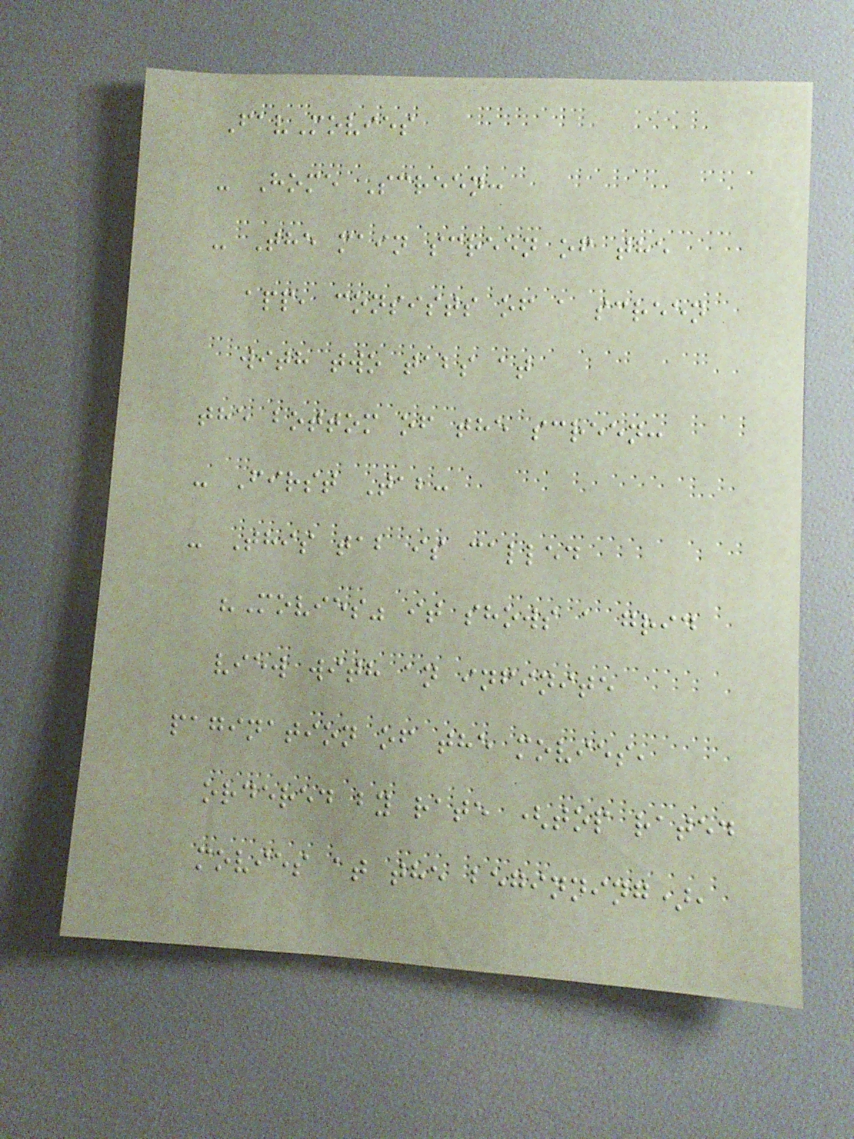FavMovies
- Home Screen:
- The main screen of the
app, consists of a screen
with two tabs at
the bottom of the screen:
- First Tab:
- This tab is called
"Movies" it shows a grid
view with an infinite
pagination of the movies,
ordered by rate (top rated
movies at the beginning),
